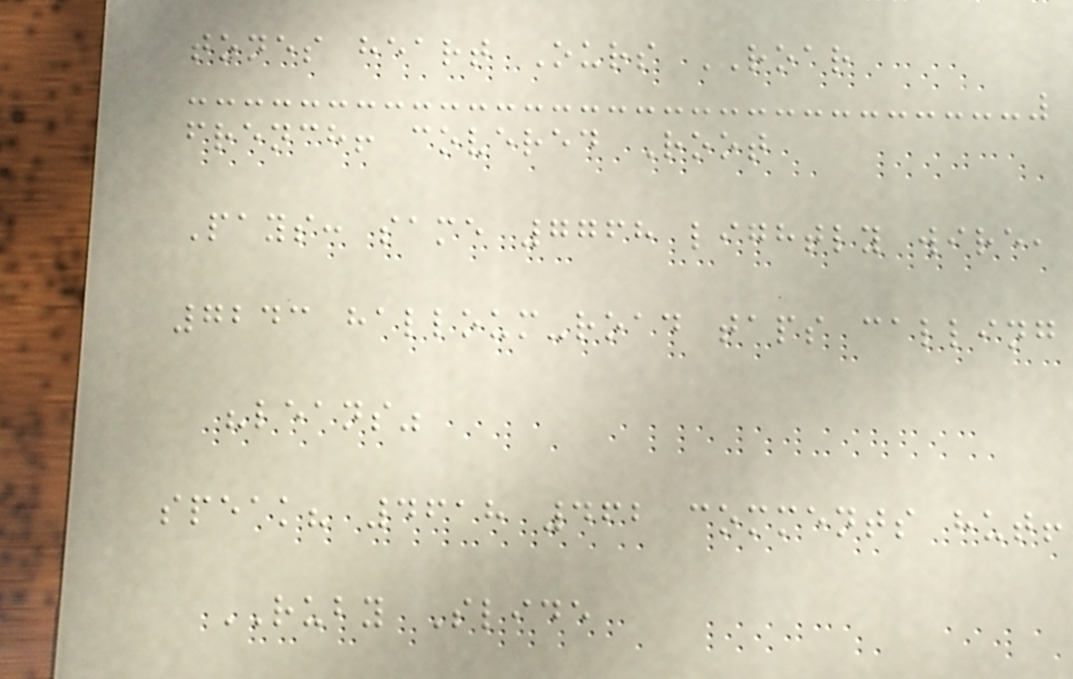tones heart Ours ROAR
french! covered Root
Pays: same 7768 lightly wire,
7243 halloum-road taps calling
"leans"
speak? 4618 462 comments hut!
RUBY Slide
